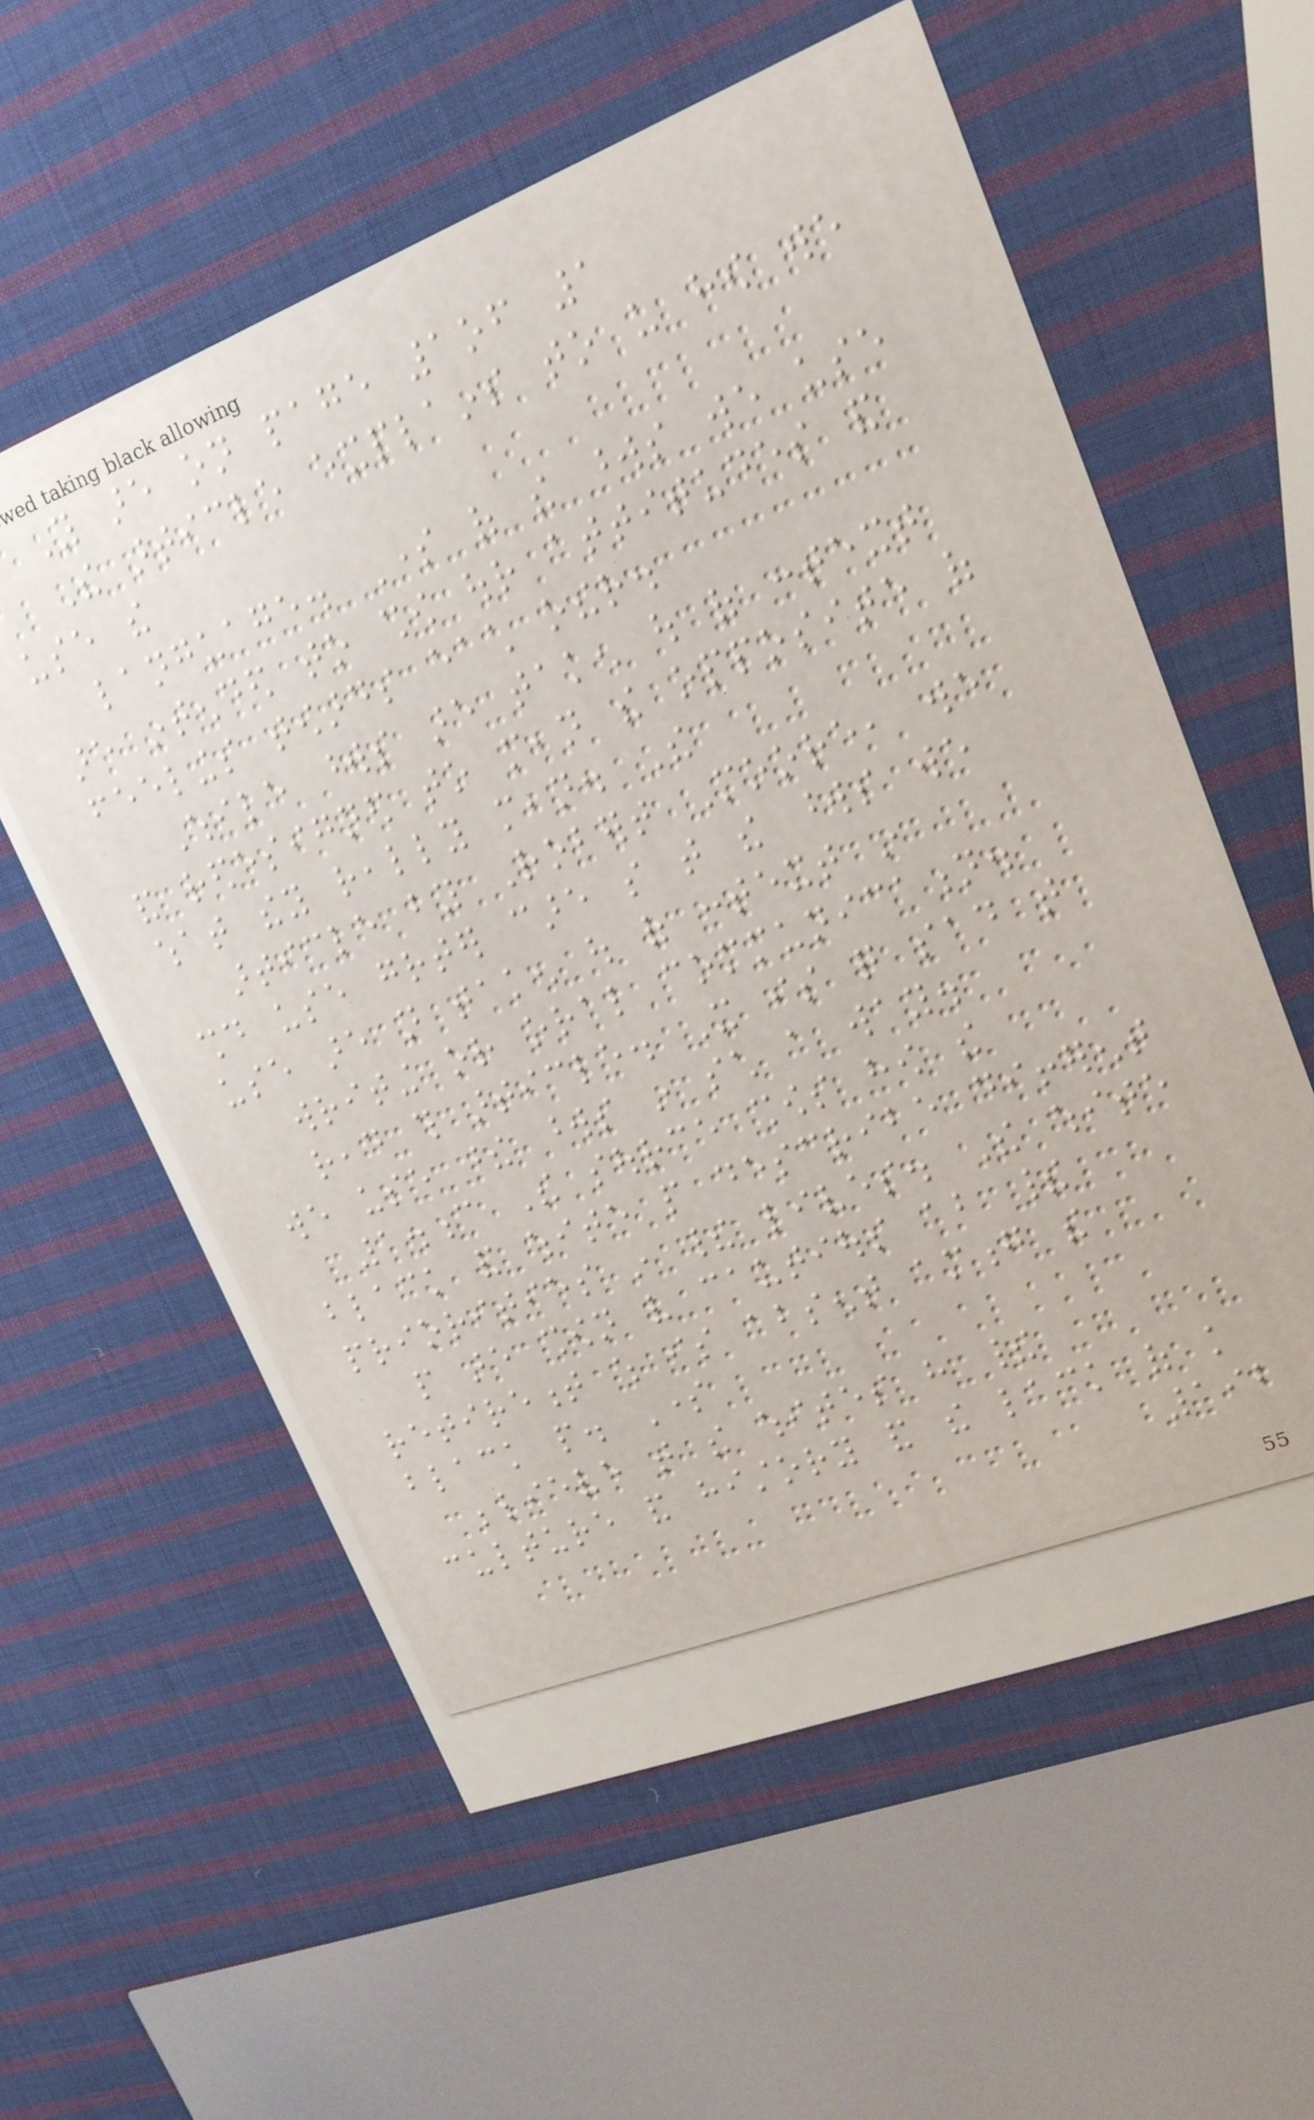You are on page 1of 1
The article explains to us how we
use the
language. Some of the words we use
are intended to show our attitudes and
feelings towards each other.
While words are taken out of context
and redesigned to mean the opposite of
what they really mean. The
article by Robert Moore, we
should use greater care so that the words we
use are not taken out of context in
writing or oral communication.
read this article. It is quite sad that
we use these words in such a way.
1.c The source shows how the
black and white people describe different
priorities in their lives. The white
people are shown very cautious about their
retirement which is absent among the
black people. Some
believe that the whites have their
culture and history and the lack of knowledge
192
